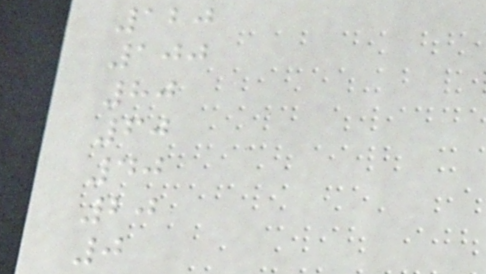120
100
80
60
40
20
0
